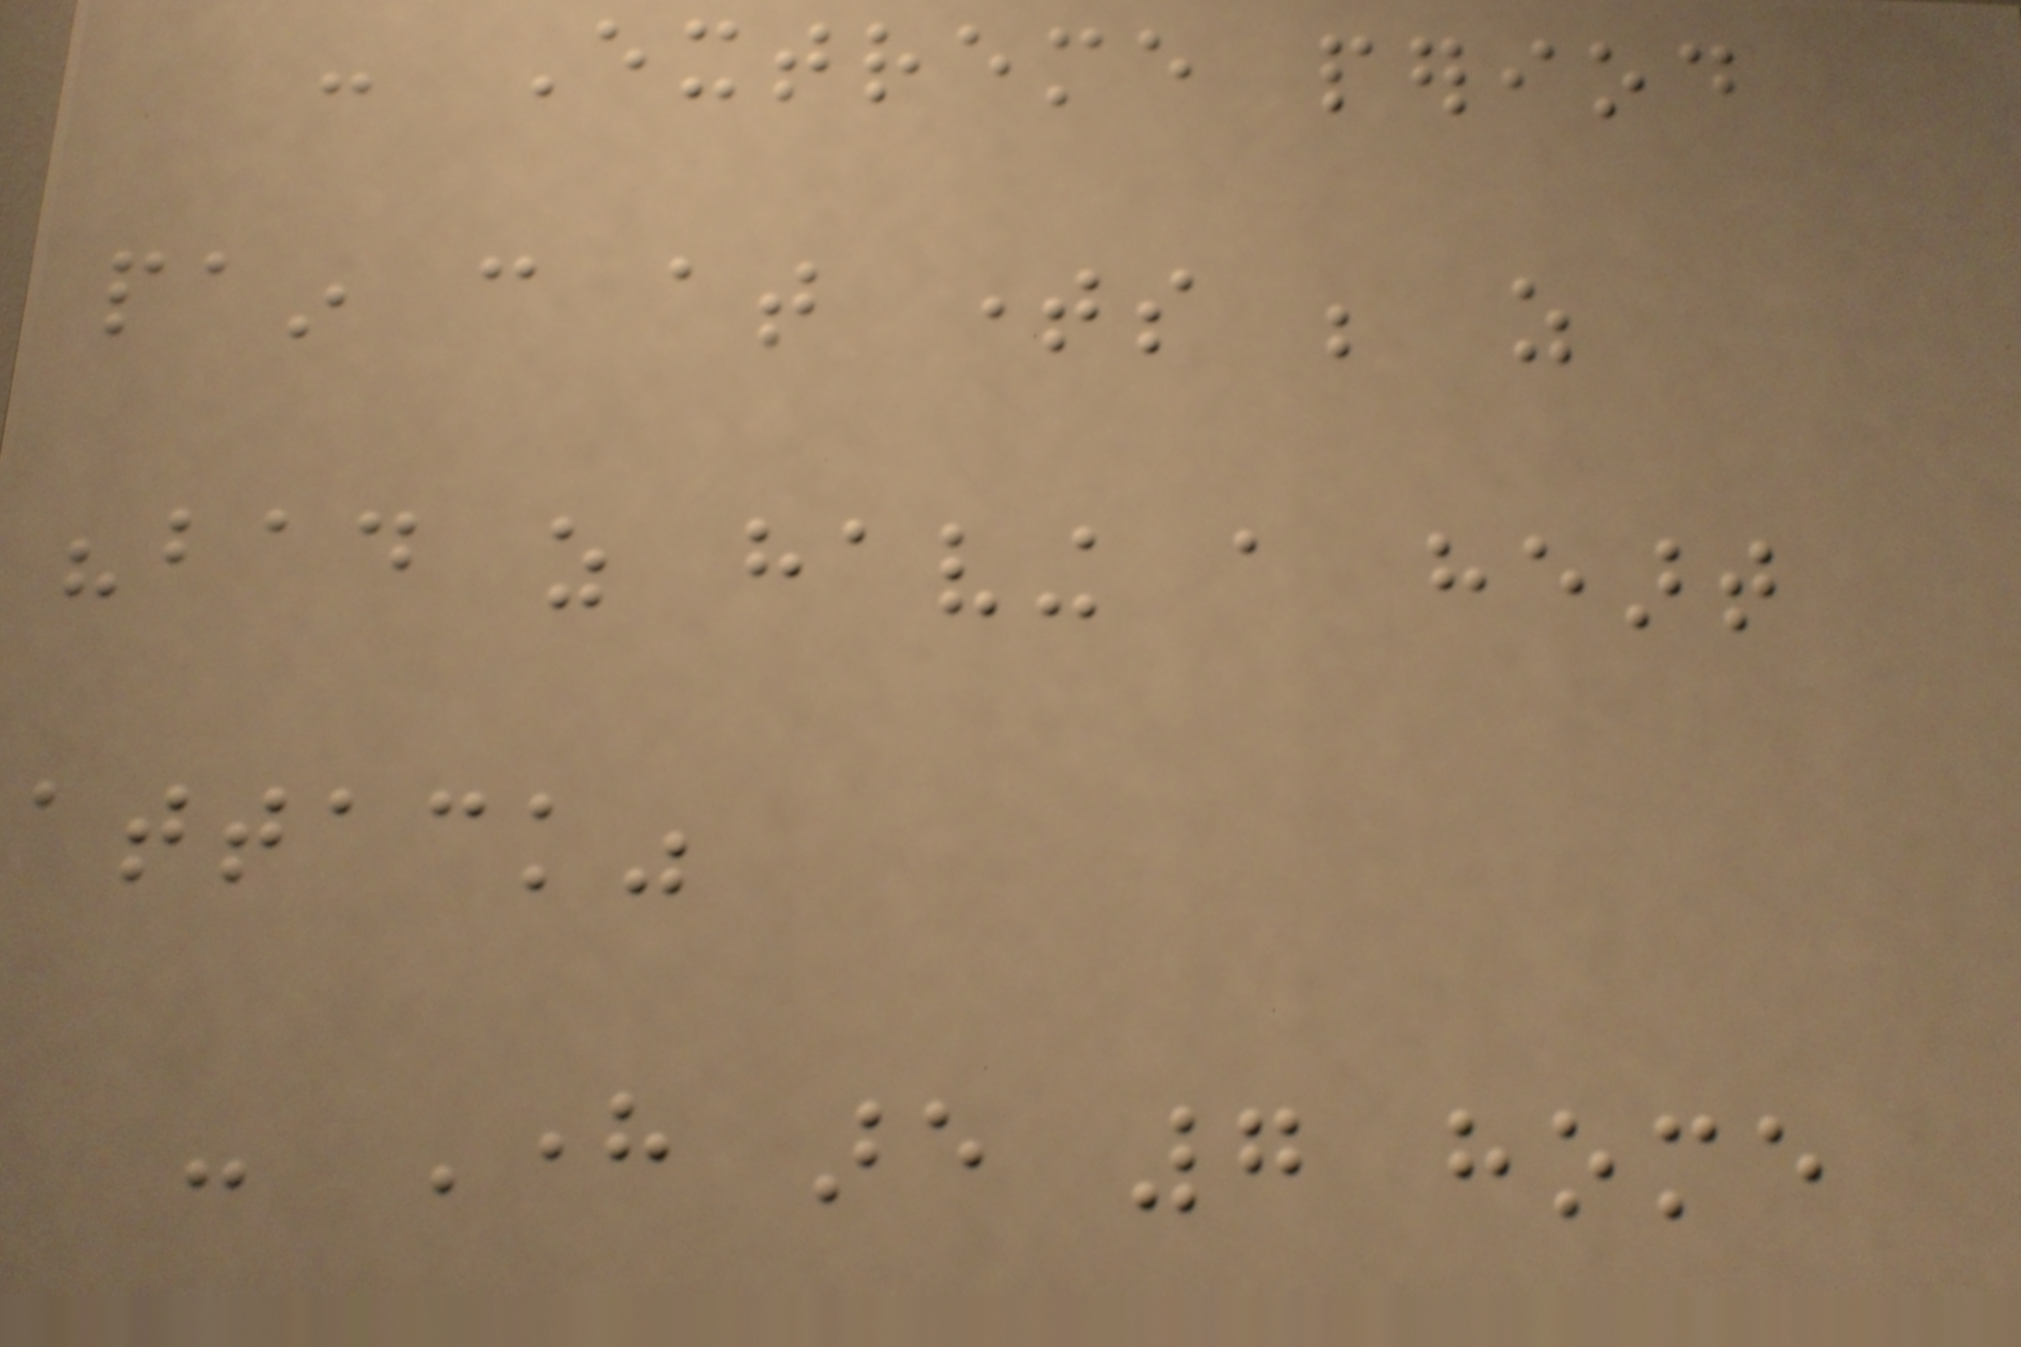- Extreme period
pain can at times be as
"bad as having a heart
attack"
- Here are 7 home
